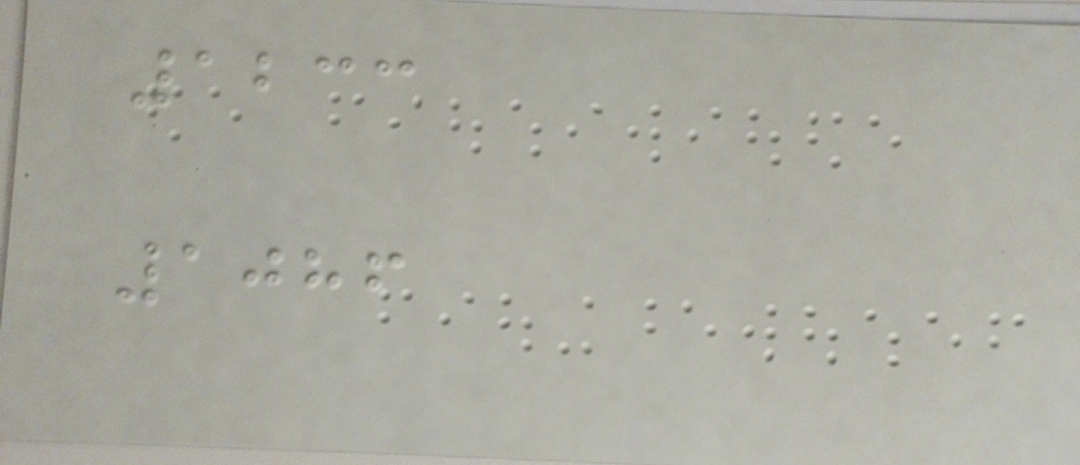1233
1086
